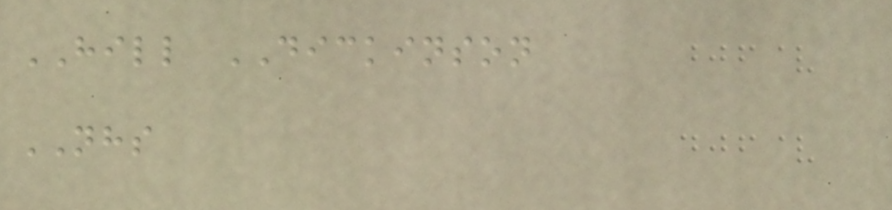HILL DICKINSON
NHS
